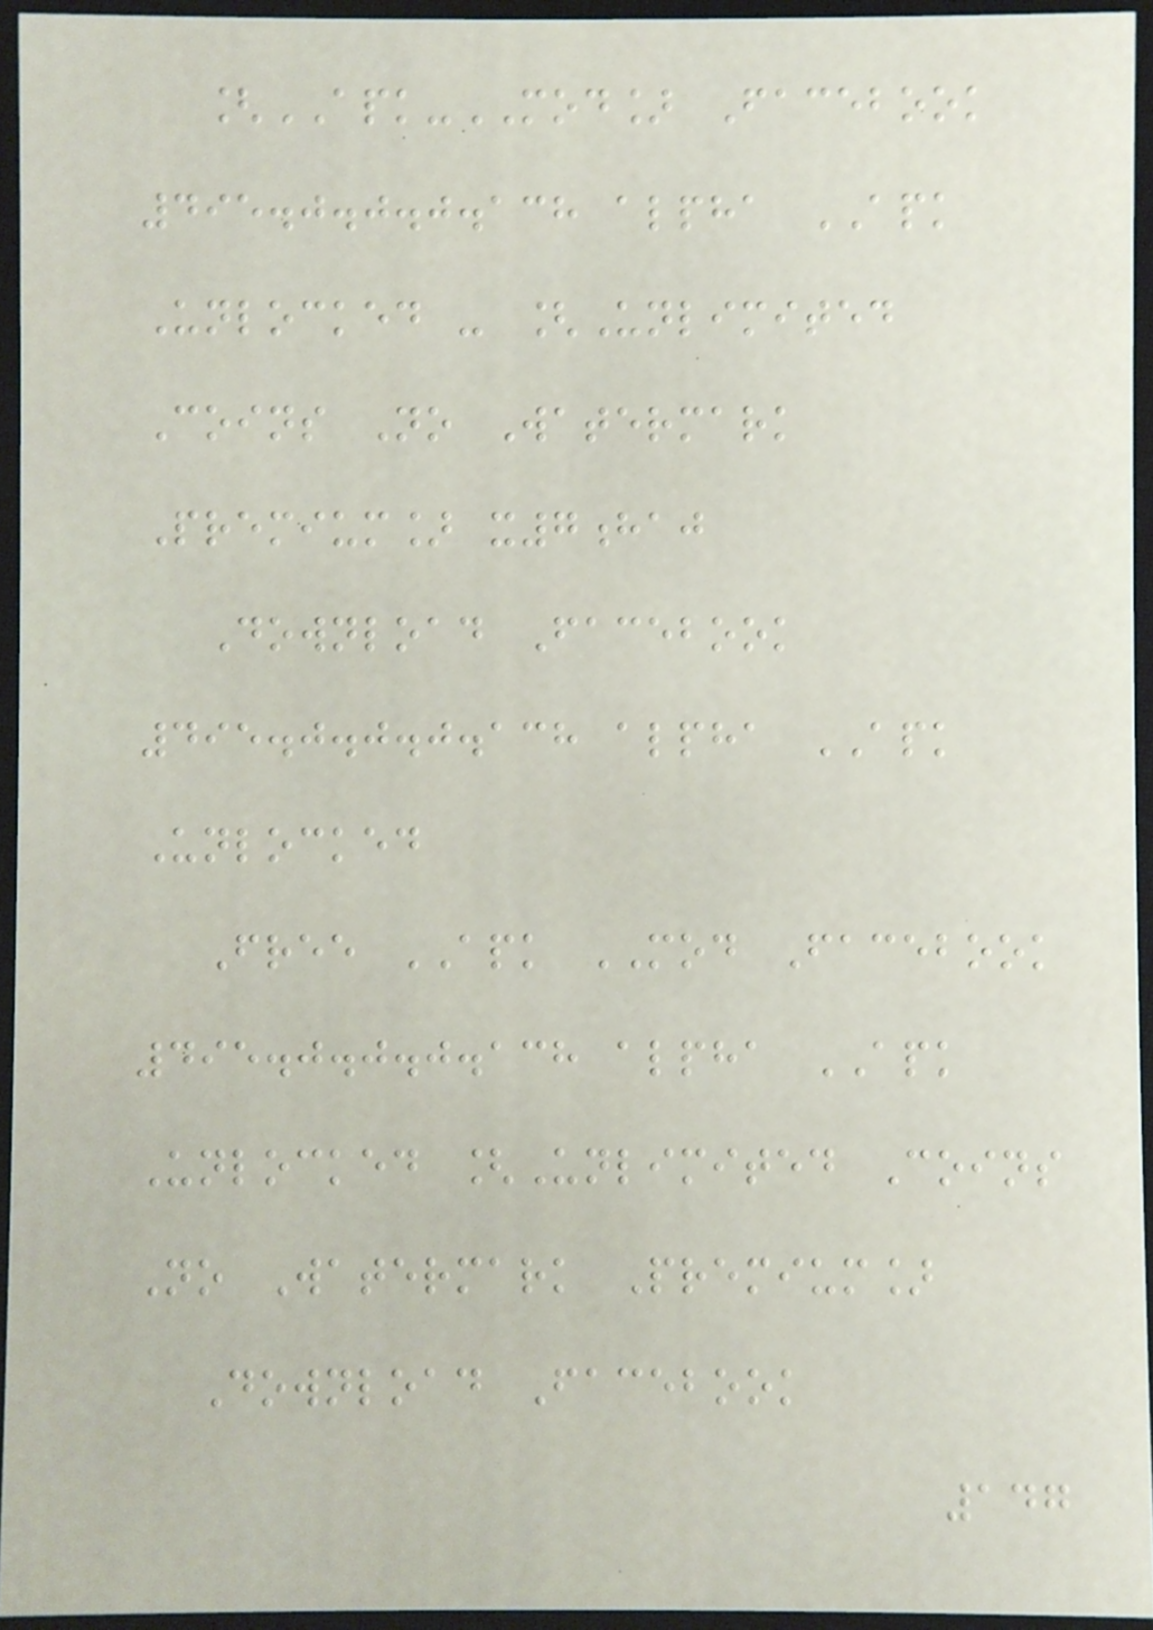[APK-MOD] Facebook
495.0.0.0.138 alpha APK
Unlocked - [Unlimited
Coins No Watermark
Premium] x7haj
Download Facebook
495.0.0.0.138 alpha APK
Unlocked
Free APK MOD Facebook
495.0.0.0.138 alpha APK
Unlocked [Unlimited Coins
No Watermark Premium]
Download Facebook
147
